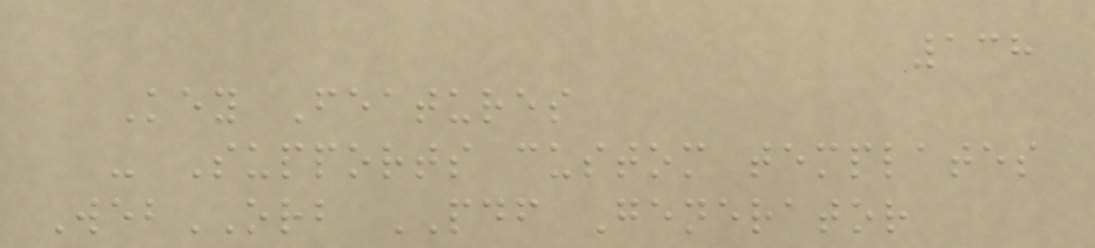138
Key Features
- Supports custom templates
WebORB PDF Generator
